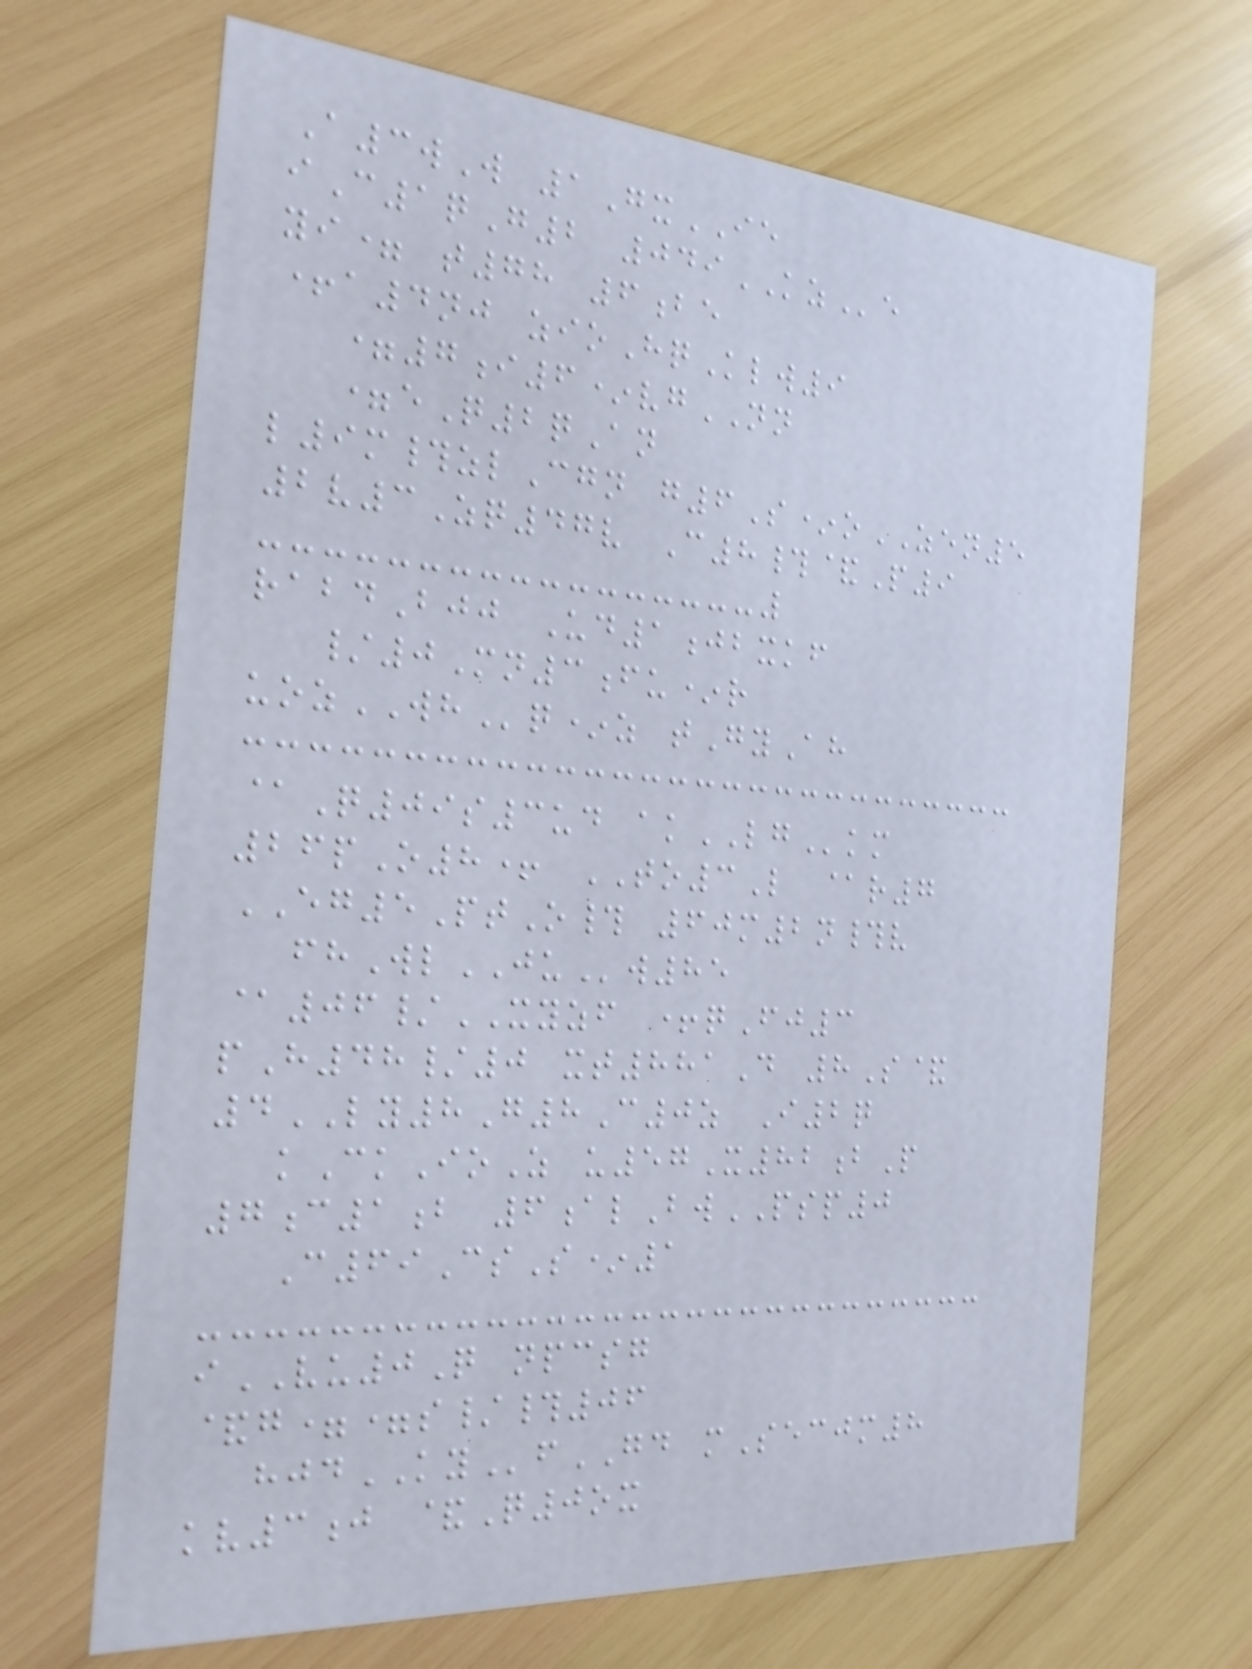A3wW 1GxIE
iC1qG2 049KZe
yi= t78 6be
+a4nj zioHqKlw9
=7i6*vgNN
=eQ2qAn
l9m#zlCgn g6S*oZEN5
2v3Zq47v C8#&P9
rabdBjj Ud1jbxkf
/0Mn3fu*r
uozWHq*z tGyAh
@Q09s3ud akLGkm
26pO8+ TO3L @r7
EG5PtO# 60m2n#v
fhWlJUw85
@06/XYZF +qFj3
pH48/0 xt881D 8S&
4LY8G8C0z I2q
kCkIoZ u57X82bP
7c1b 6alBwPSP0
C69CsS*1
iVU0Q npcsg
&g==s/#06
hjdKYfGD mSecjm8
kv3j &Q0ox
